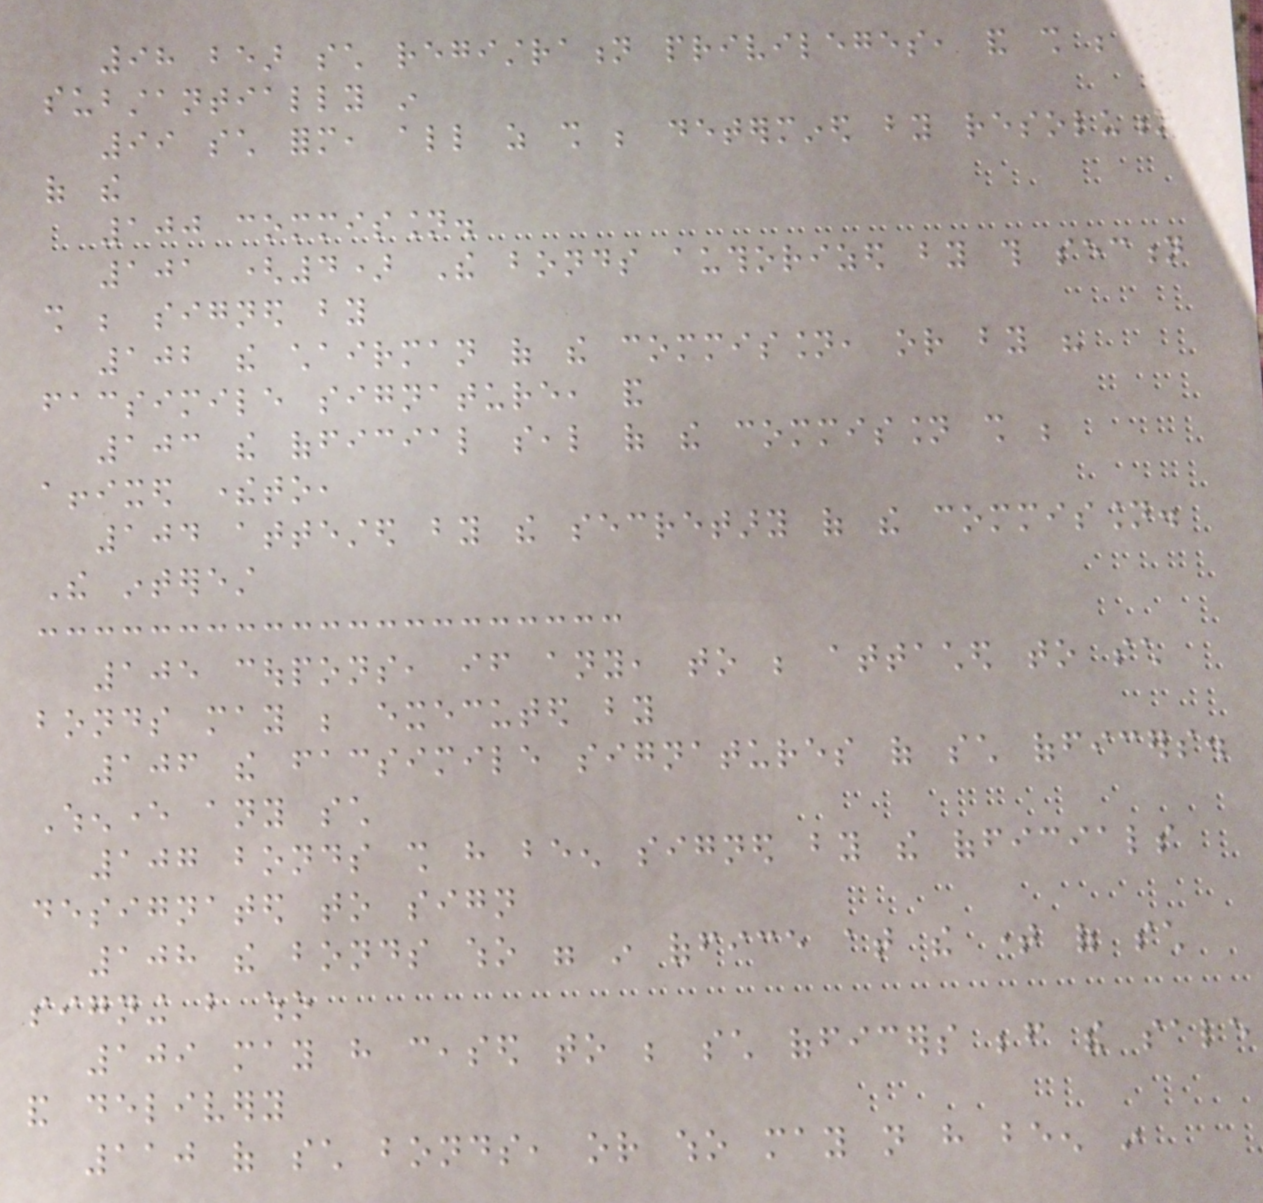98 bear such registration privileges, and shall be
substantially in
99 such form, all as shall be determined by resolution
of the
100 commission.
101 (4) The bonds authorized by this section
shall be signed by
102 the chairman of the commission, or by his
facsimile signature, and
103 the official seal of the commission shall be
affixed thereto,
104 attested by the secretary of the commission.
The interest
105 coupons, if any, to be attached to such
bonds may be executed by
106 the facsimile signatures of such officers.
Whenever any such
107 bonds shall have been signed by the officials
designated to sign
108 the bonds who were in office at the time of such
signing but who
109 may have ceased to be such officers before the sale
and delivery
110 of such bonds, or who may not have been in
